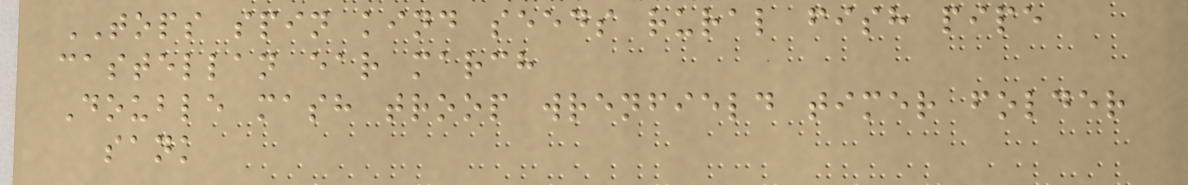TOPS spin kind seeds rural fish pipe
castellan ear march
Double mash troop wrenfield timer folder
sank
